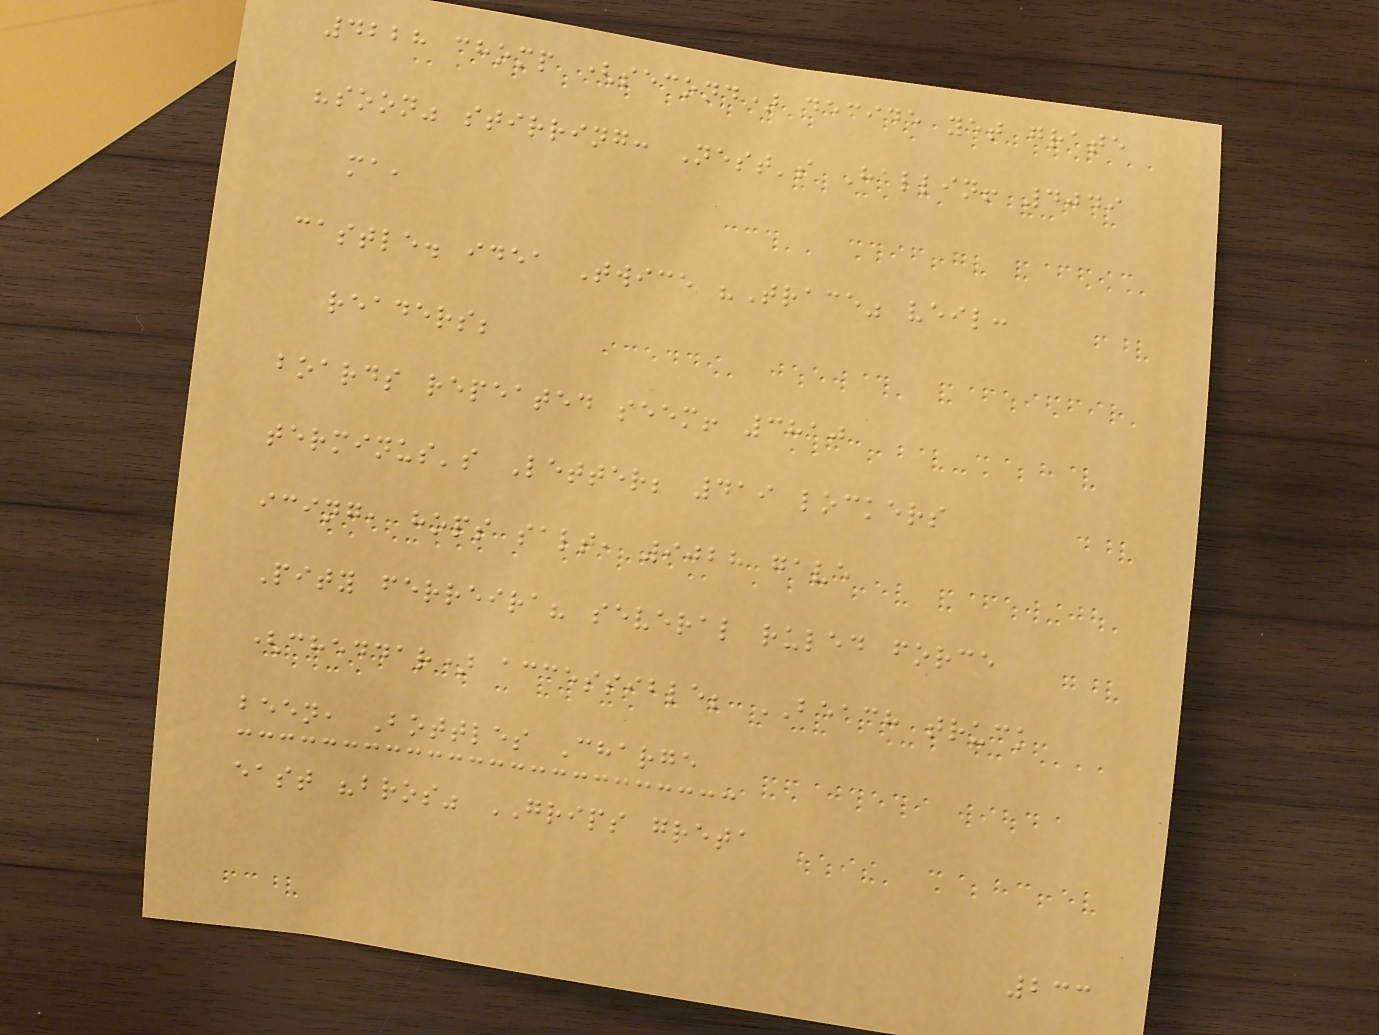4228 chomp (second) decide yet grate
"soon" stirring: Nest's Hallin! 4049
ma,
castle. idea Twice "Trace" veil:
readers;
boards repeated seem! 3810
terminus's Letter; 419 lockers
icing, hops salt, 9028 gave
Pity ferreira? several ruled force
(cheddar) accessible; BEACH truck
been, Bottles Charge
east "bros" GRIPS greta
233
